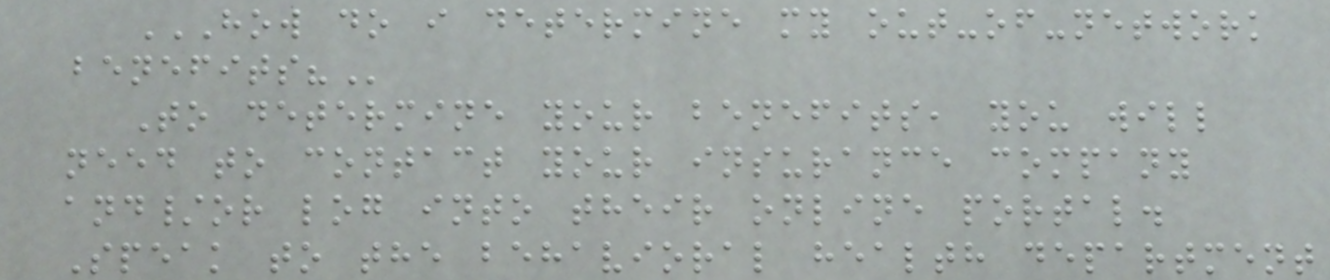HOW DO I DETERMINE MY OUT-OF-NETWORK
BENEFITS?
To determine your benefits, you will
need to contact your insurance company
and/or log into their online portal.
Speak to the behavioral health department
